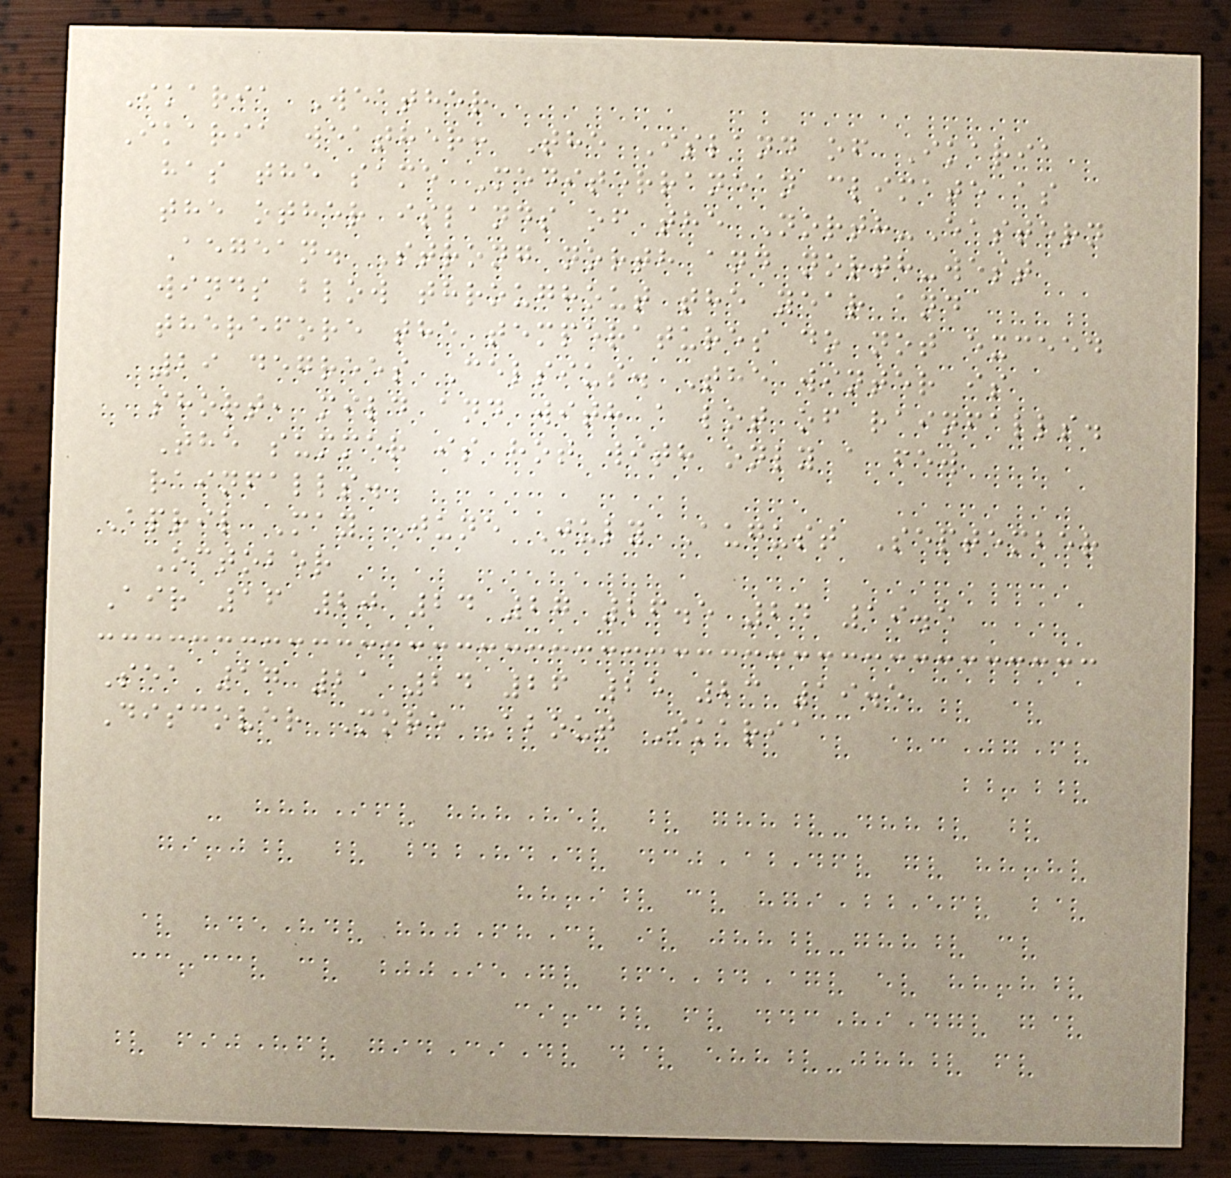Ikaria Weather
Ikaria weather: The Island of Ikaria
has the same Mediterranean climate as
the other islands of the North-Eastern
Aegean. Strong north and north-west
winds blow throughout the year and
therefore the temperatures do not exceed
29 degrees Celsius. The winter is
short, mild and with a lot of rainfalls.
The summer is hot with only a few
rainfalls.
April May June July August September
October
Air 16 20 24 27 26.5 24 19.5
Sea 17 21 24 26 25 23 19.5
Discover More About Ikaria
